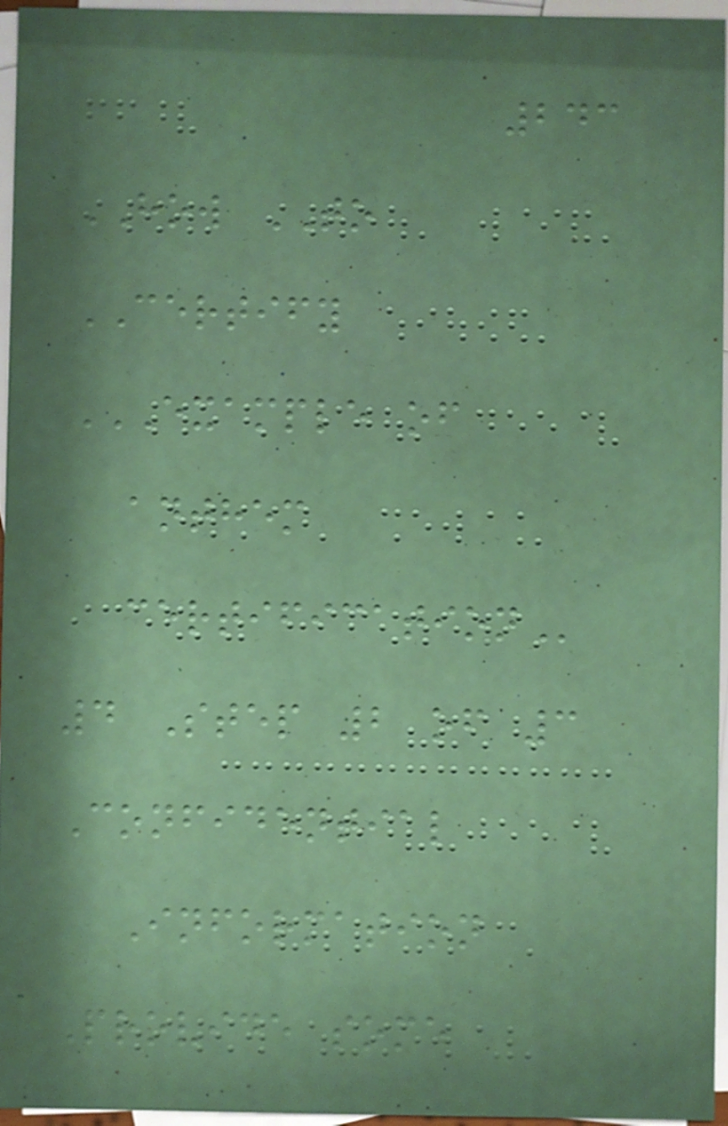243
HOW TO
CERTIFY
EXAMPLE OF
ANTHEM
CERTIFICATION
4 Step 2 of 3
Confidential
Information
Provide some
